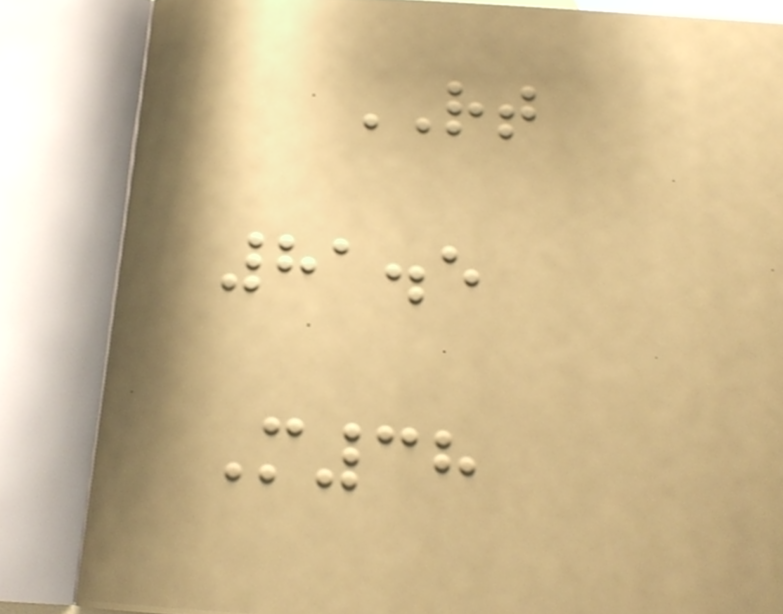RT
81.5
M38
